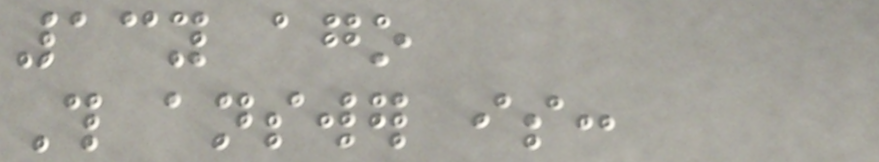13y ago
This answer is:
